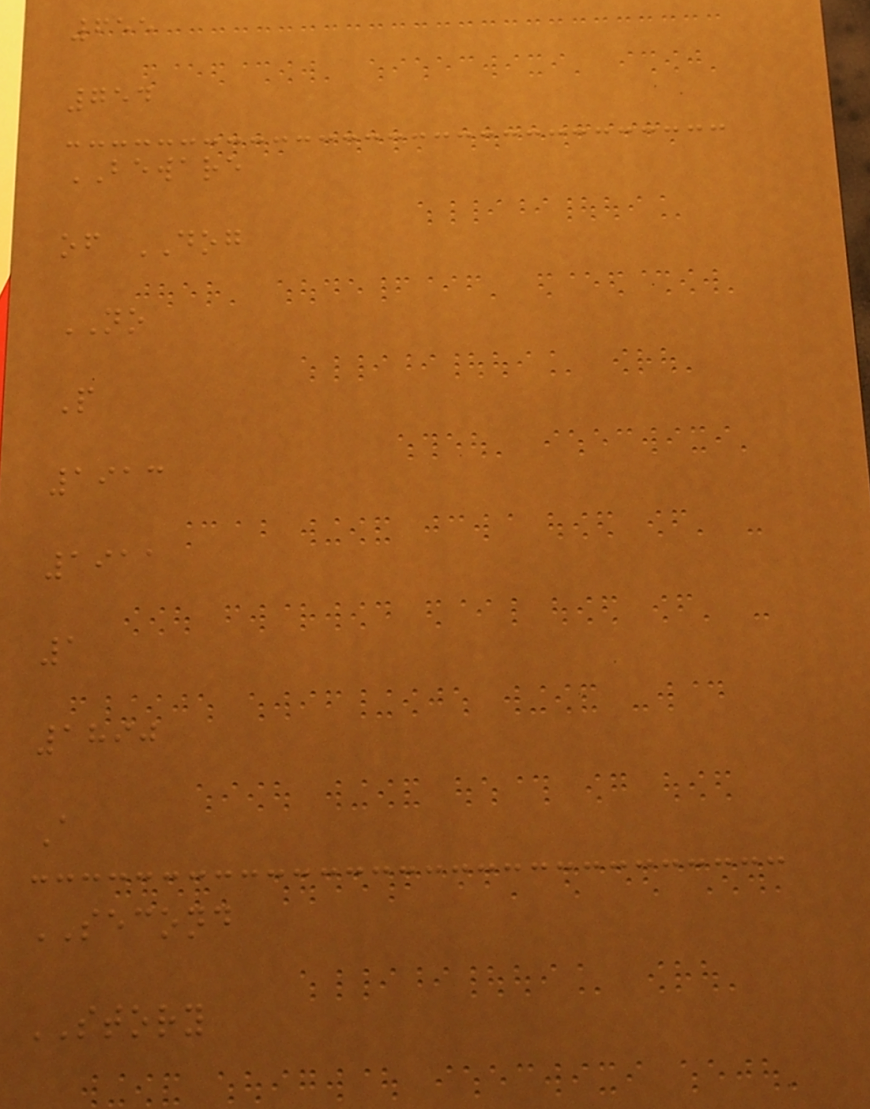655
754
BEWARE
of DOG
NO
P
1913
1911
1
1890
A
SECOND
STORY
